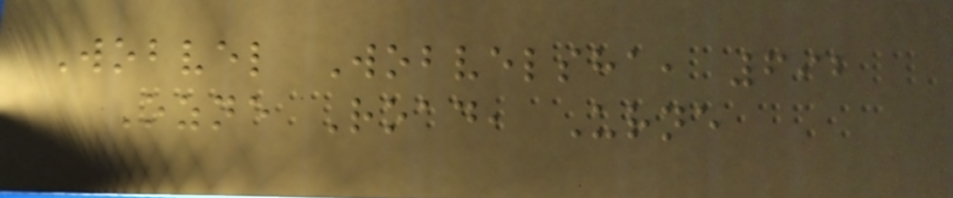Wobvel Wobvelsha, 692
Ozne Road, Urne
